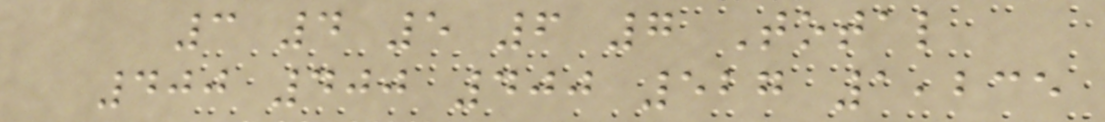3 4 5 6 7 Total
400 400 400 527 1,235
